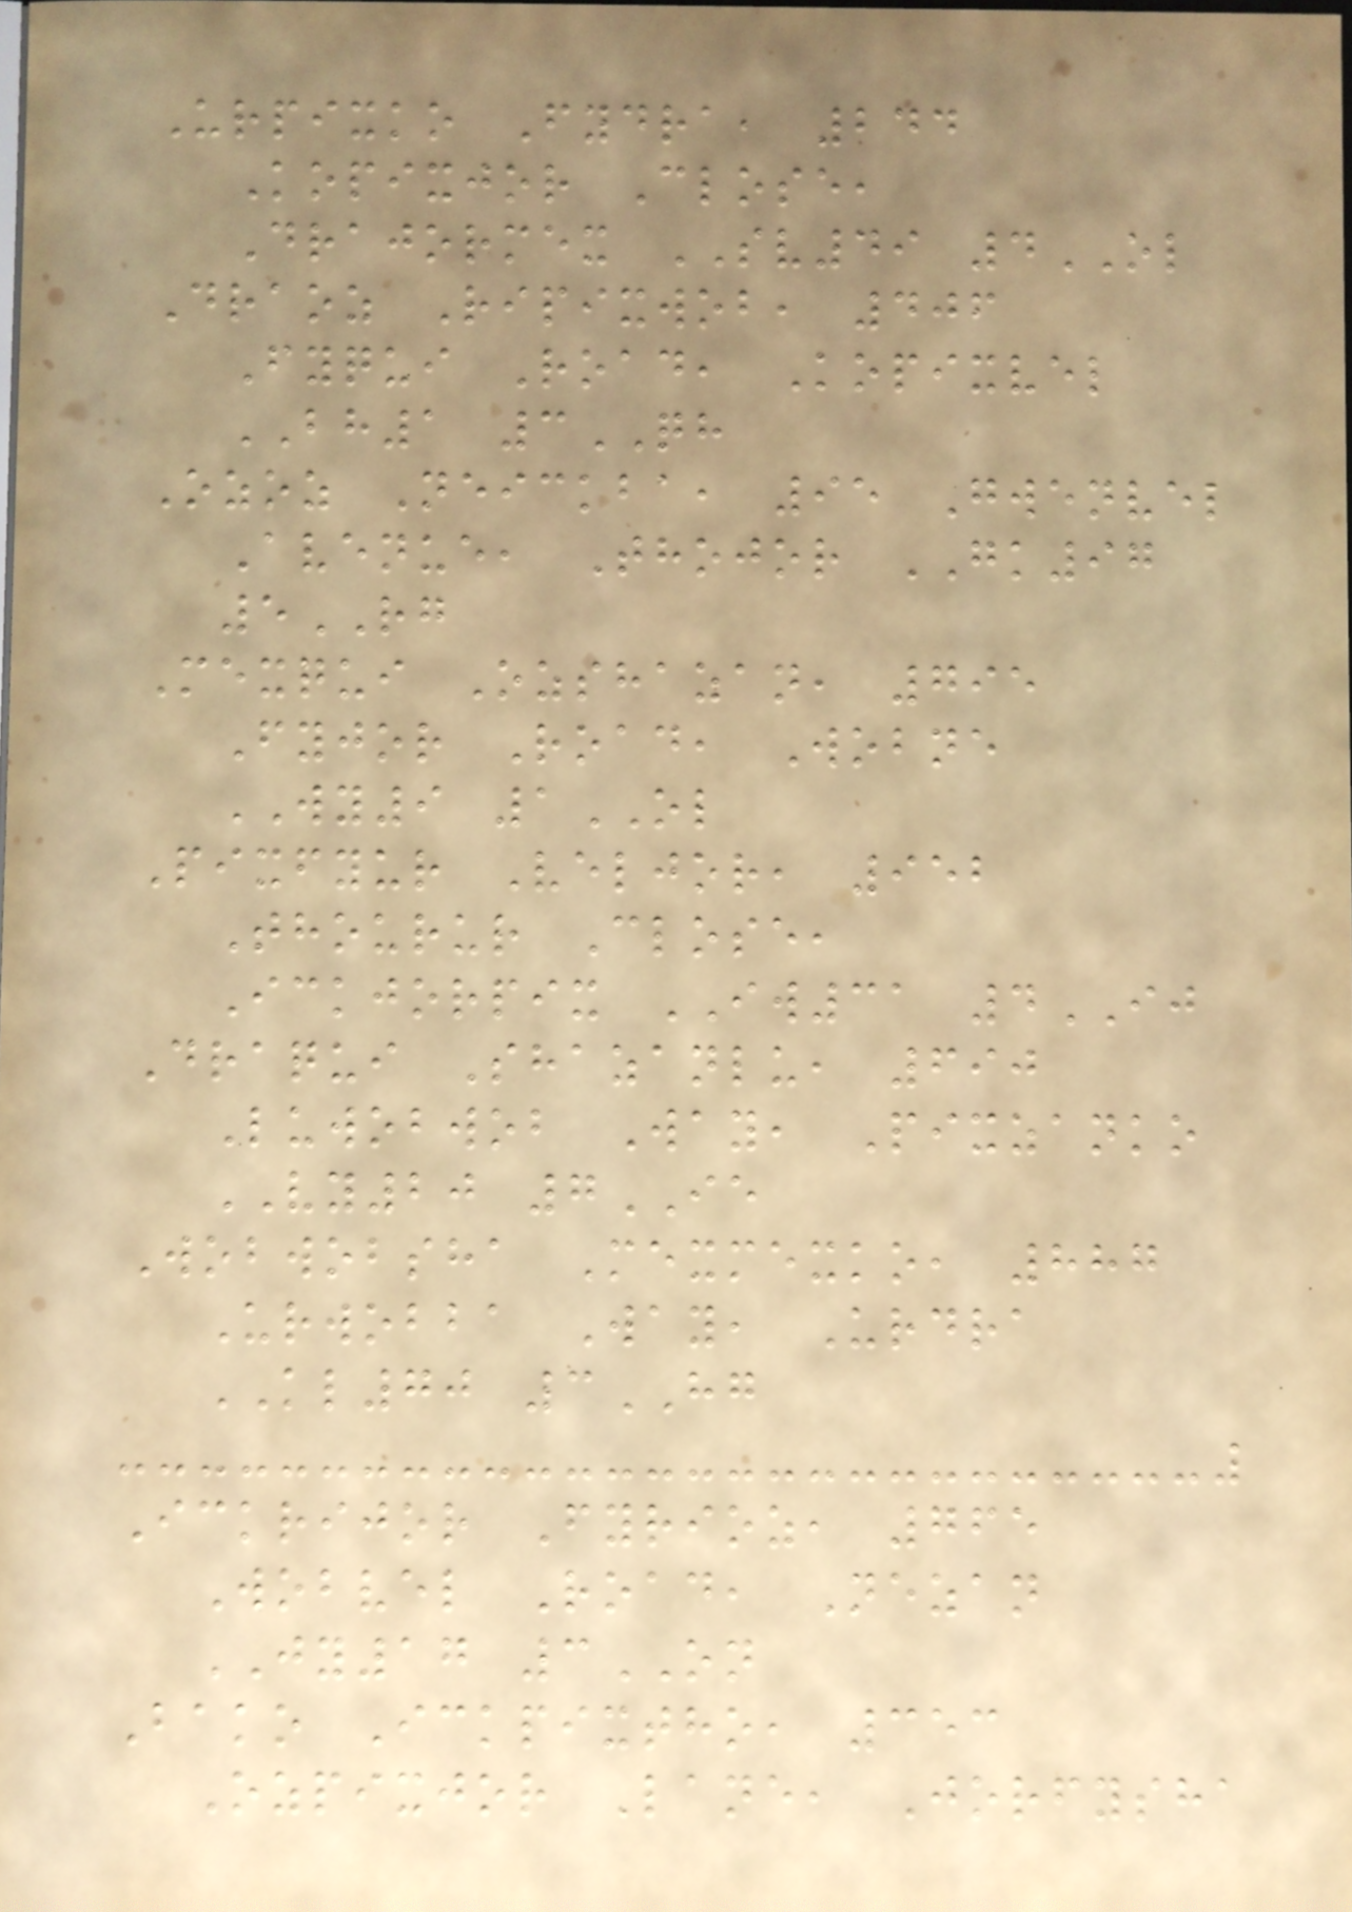Urpixko Fydra, 244
Kopixjor Close,
Drajormex SV49 4OL
Draoz Ripixwob, 406
Fyqui Road, Kopixvel
BH1 3QH
Ozoz Neickba, 95 Gwenvel
Avenue, Thojor GK97
5RG
Mexqui Ozshazan, 795
Fyjor Road, Wobne
WY9 1OL
Pixfyur Veljor, 952
Thourur Close,
Ickjorpix IW31 4IJ
Draqui Shazanlu, 690
Luwobwob Way, Pixzanko
VY20 7IE
Wobwobsha Mexmexko, 887
Urwobba Way, Urdra
KL70 3HG
Ickrijor Fyrioz, 765
Wobvel Road, Nezan
JY17 3ON
Bako Ickpixtho, 353
Ozpixjor Lane, Jorfysha
